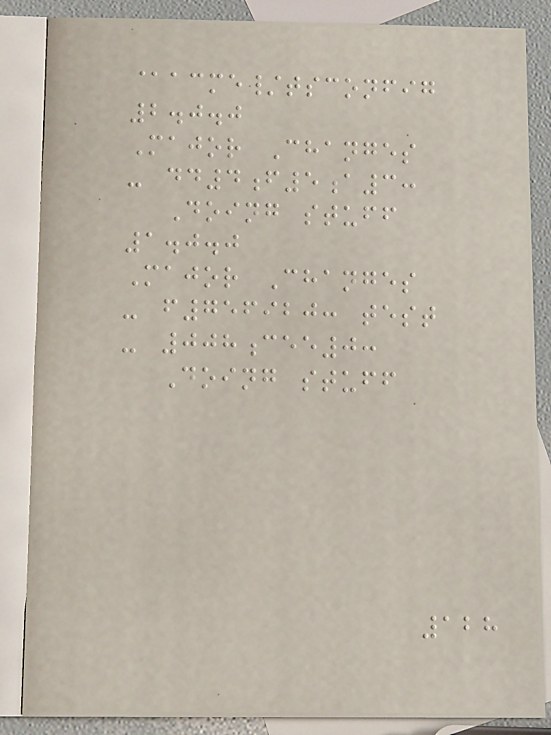@acme/tsconfig
2.0.0
Major Changes
- dd4f5a3:
Doing stuff
1.0.0
Major Changes
- f756920: test
- 008cee0:
Doing stuff
128
